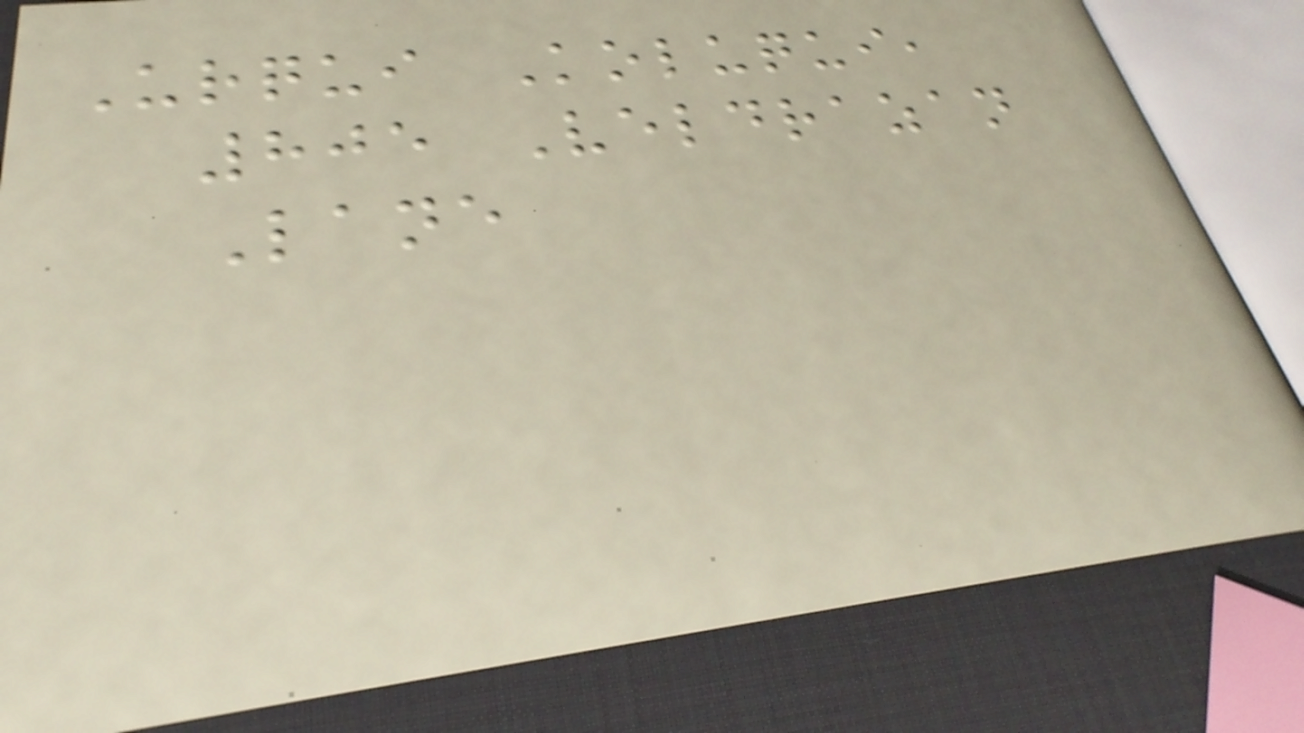Urqui Koluqui,
805 Veldrazan
Lane
